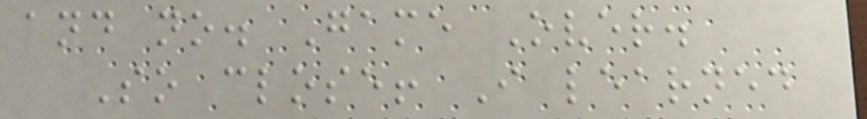and no. Game Over.
So close! I learned
